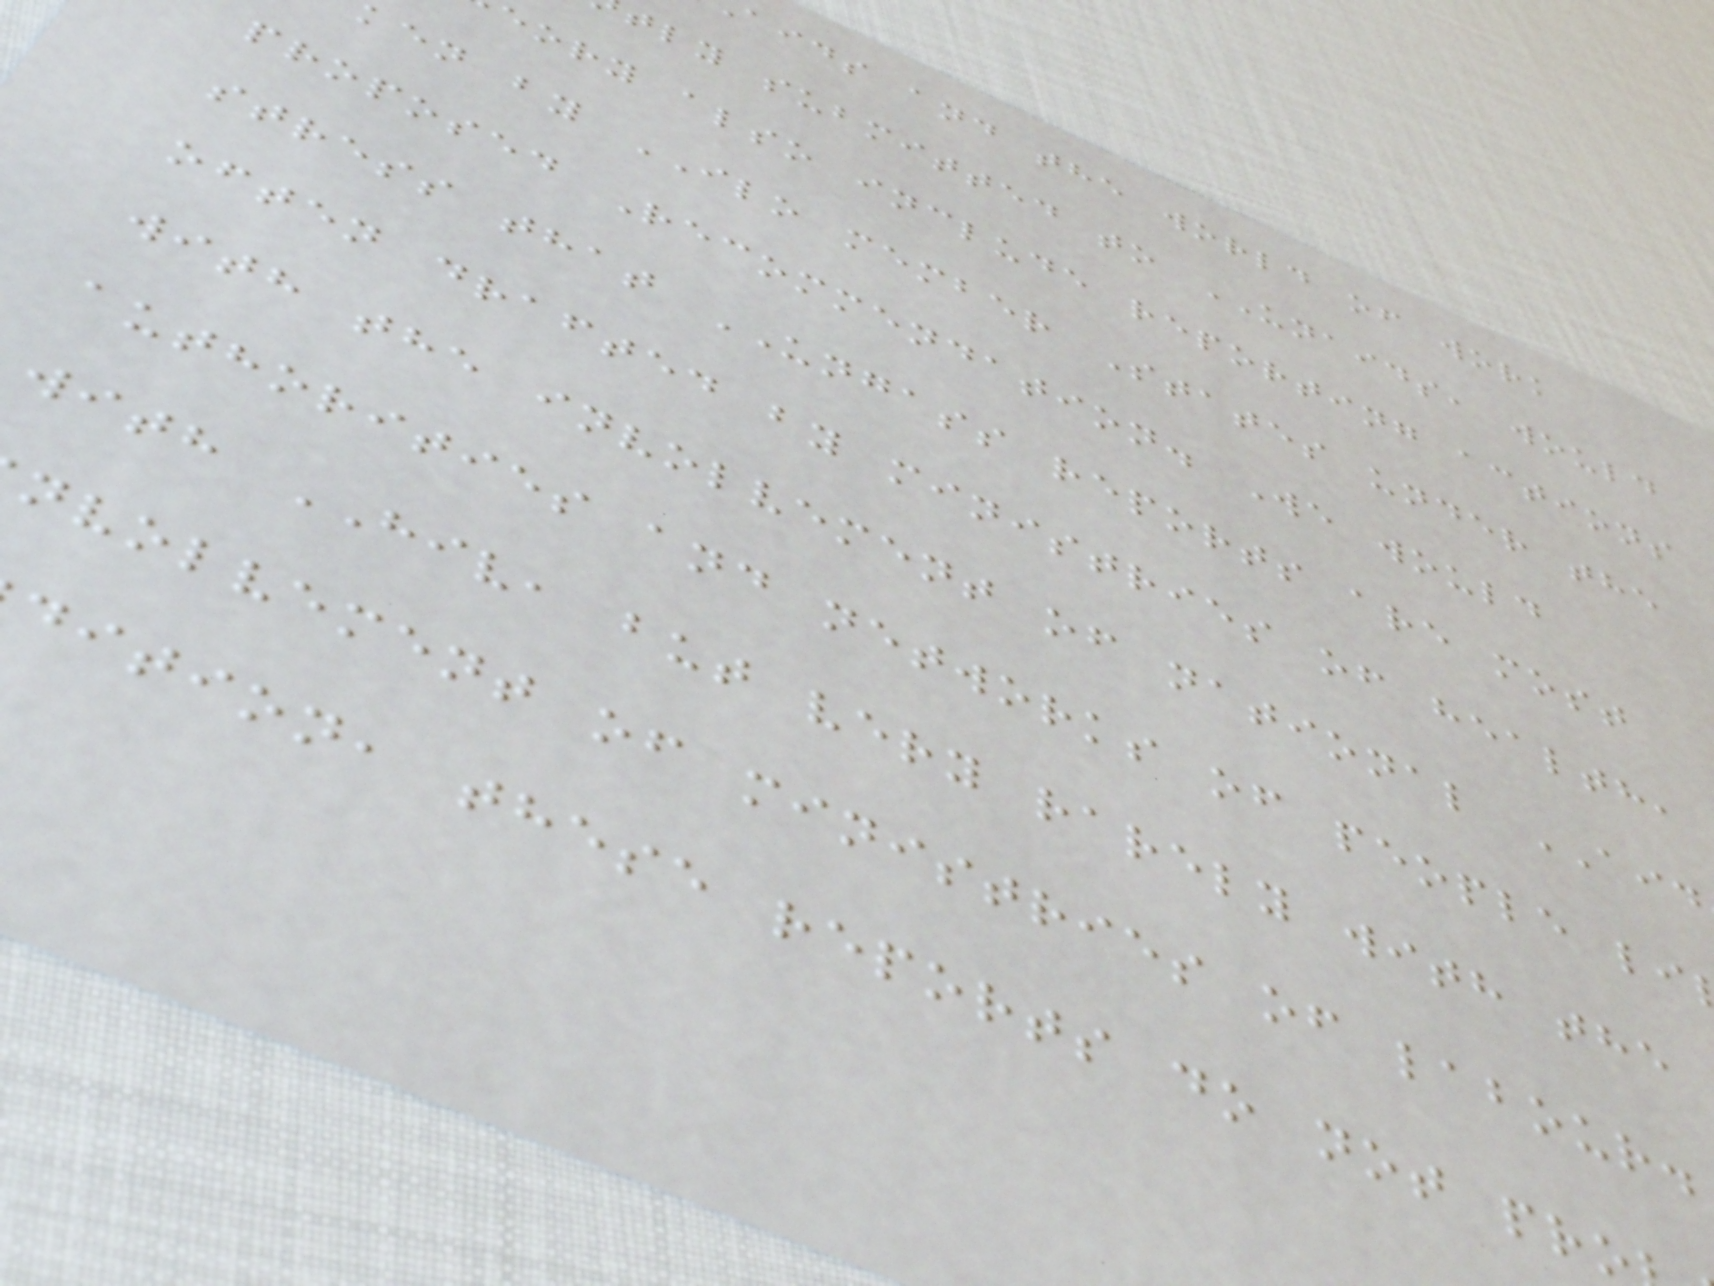aids and the world of work
tly submitted to UNAIDS, would
eory also include reporting actions
ken by ILO member States under the
proposed Recommendation. We would
stress that UNGASS reports are most
often drafted by ministries of health,
with the involvement of national AID
authorities and networks of people li
with HIV, but very rarely with the
nvolvement of ministries of labour.
dition, these reports do not pro
